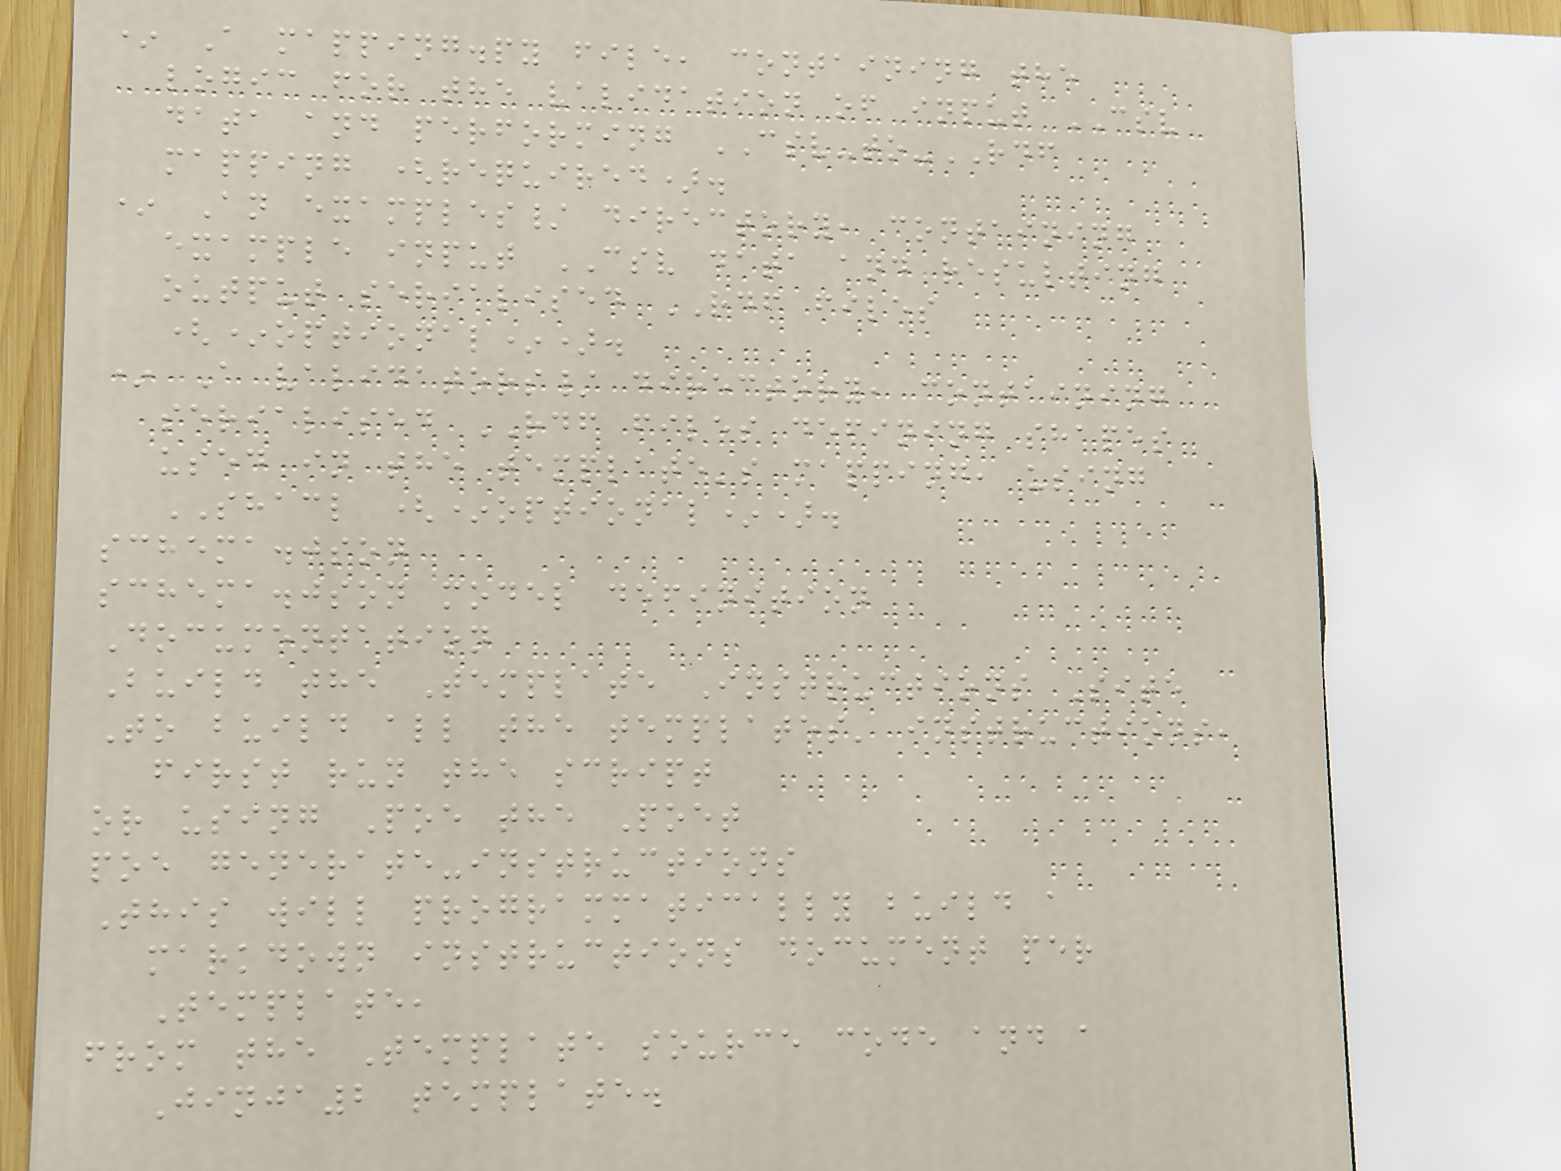* A mapping.py file, containing the
logic for the validation of input CSV
data and performing CSV-to-RDF
mapping (required).
* An examples/ directory, containing
example input CSV data and resulting
output serialised RDF files
(*optional*).
* A validators/ directory, containing
serialised RDF files defining shapes
used in the template's mapping, using
SHACL (*optional*).
schema.json
schema.json model definition
Documentation
Build the Template Instructions Site
To build all the templates' instructions,
first run the script
or using Poe the Poet
poe generate-instructions
This will programmatically build a
markdown instructions document per
Template,
from the Template source code and a
Jinja2 template.
